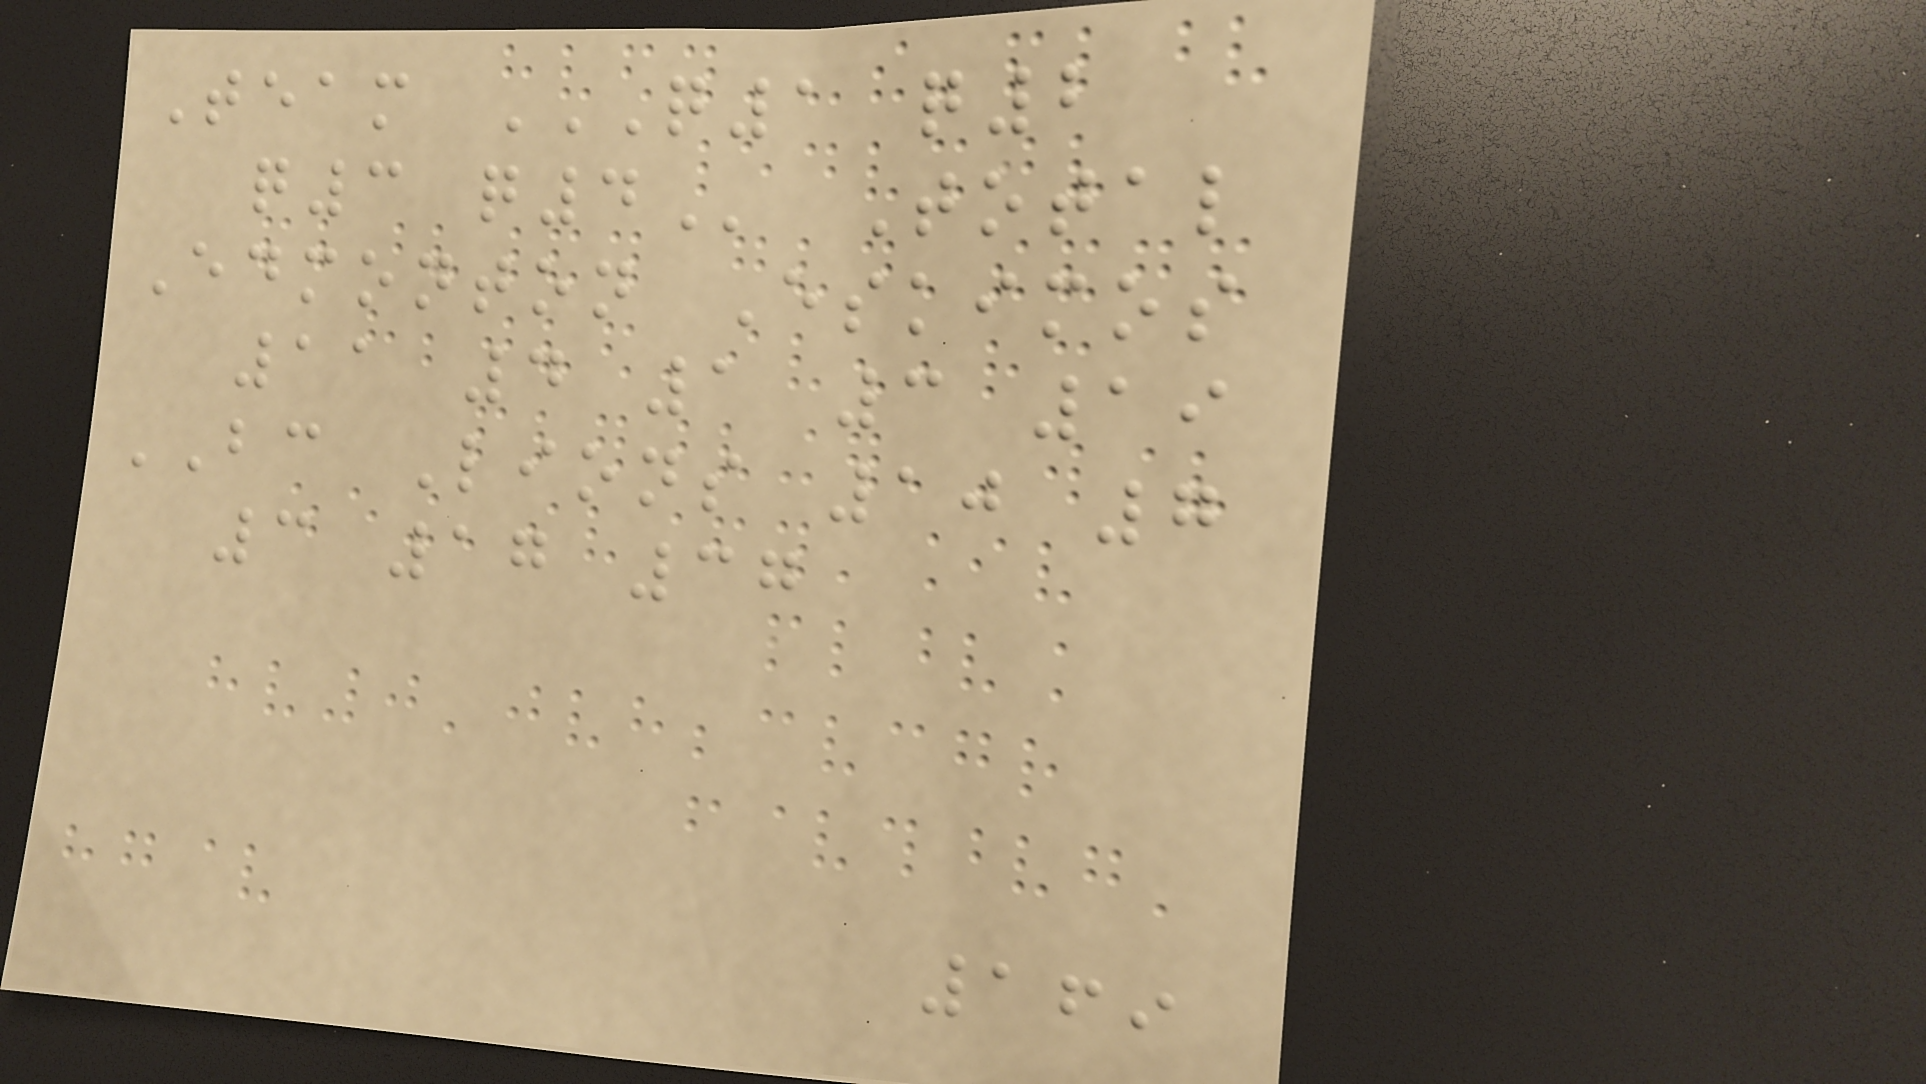Team Q1 Q2
Q3 Q4 Total
Edmonton Eskimos
11 4 1 3 19
BC Lions 10 7
3 17 37
169
